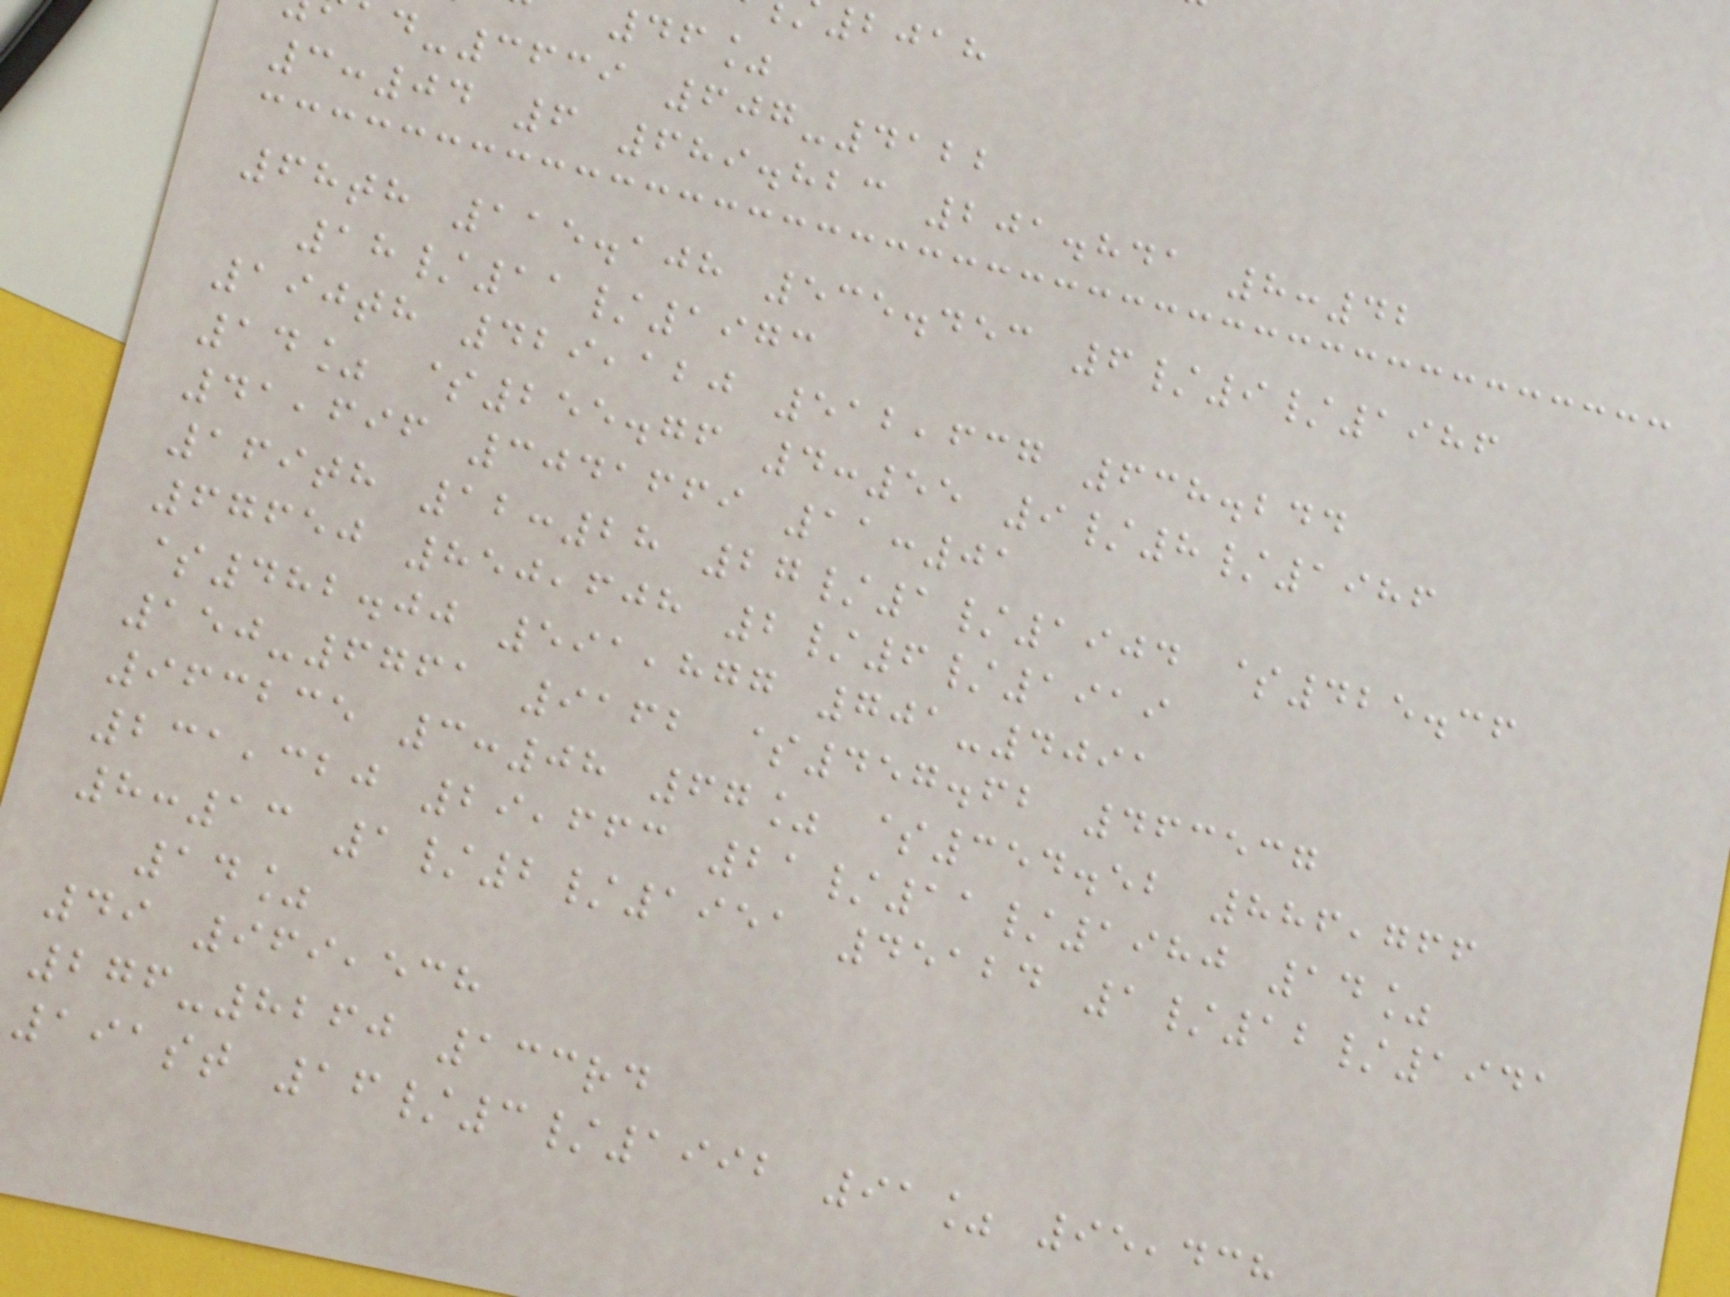2018
46%
-3639 607-4122
3:04 6 689.823 201.841 8:42
68th 115.108 535.453 6/9/1986
18/11/1973
190th 429,120 512,637 638.244
14% $255.76 4:55 9/8/1986
41,696 3041669 11:01
169th 12:28 27/1/1904 $425.36
67650 850,608 2/6/1919
$482.00 591,877 701-4091
150-6761 9162 $457.62 463537
963235 3:08 67% $354.52 886,766
231,320 29,663 21/11/1980 14%
8:13 1/2/1951 45124 1/12/1941
14%
49 969,538
276-8260 133rd
191st 16/3/1992 91% 95,438
